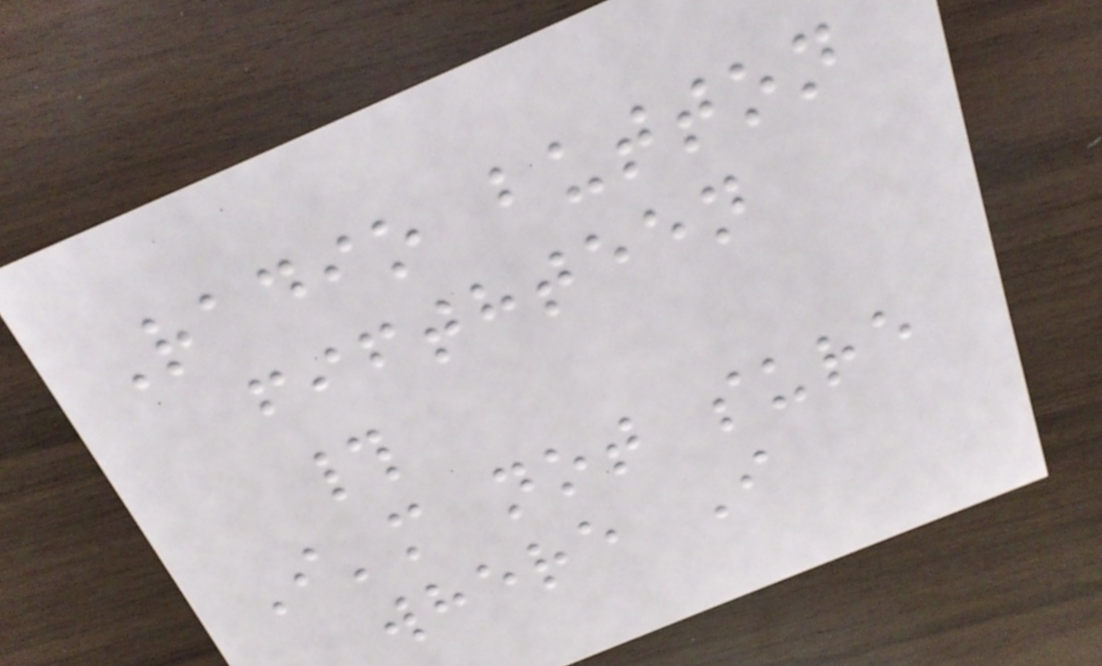Radio button
fifthteen
#
I'm not sure
where I
